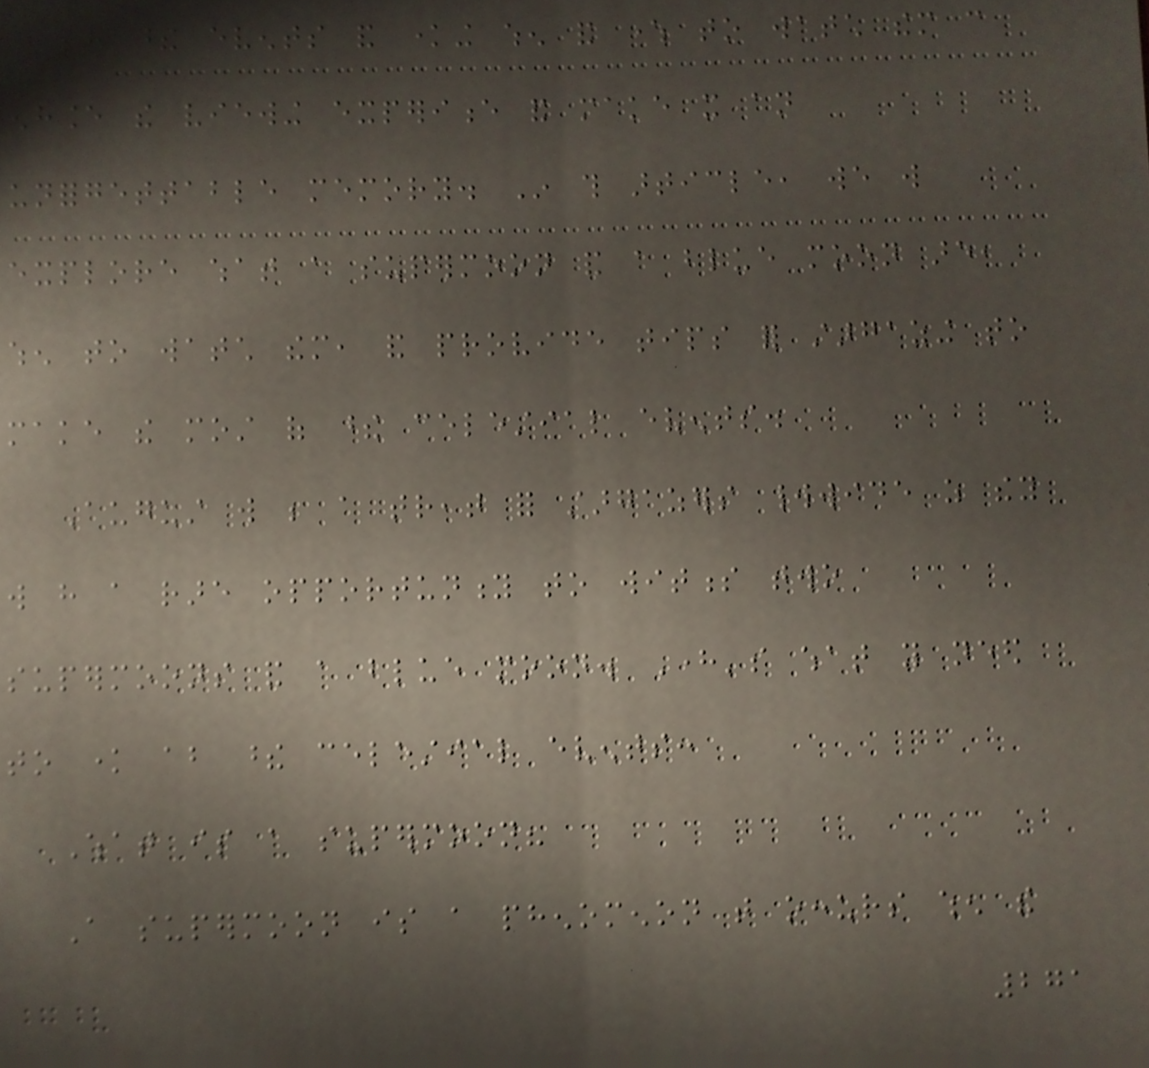behind these events and knowing when and where to watch them can
enhance the viewing experience and make it an
unforgettable memory. In this article, we will
explore what a supermoon and a blue moon are,
when to watch them, and provide tips for stargazing to
make the most of these celestial events.
August will be a treat for stargazers worldwide as they
will have a rare opportunity to witness two
supermoons and a blue moon. Here's what you need
to know about these celestial events:
What is a supermoon?
A supermoon is a phenomenon that occurs when the
271
